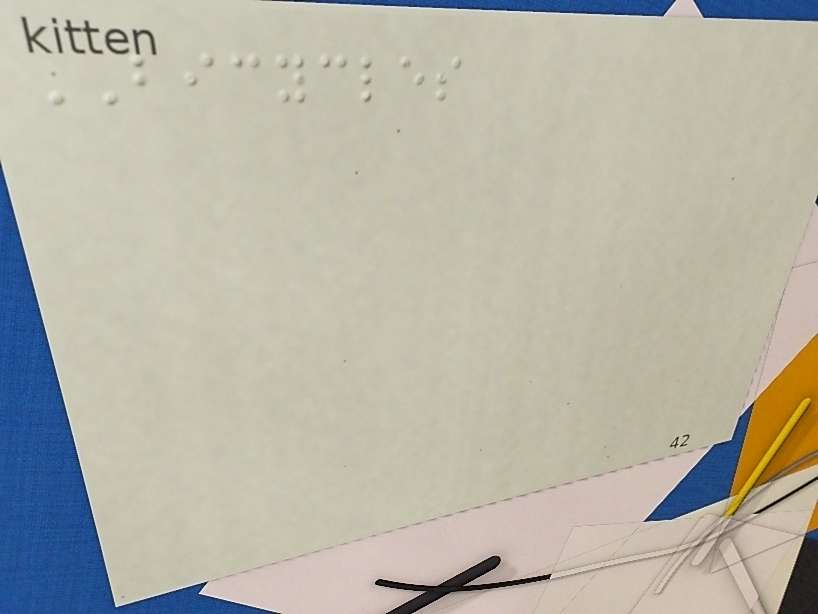BICYCLES
